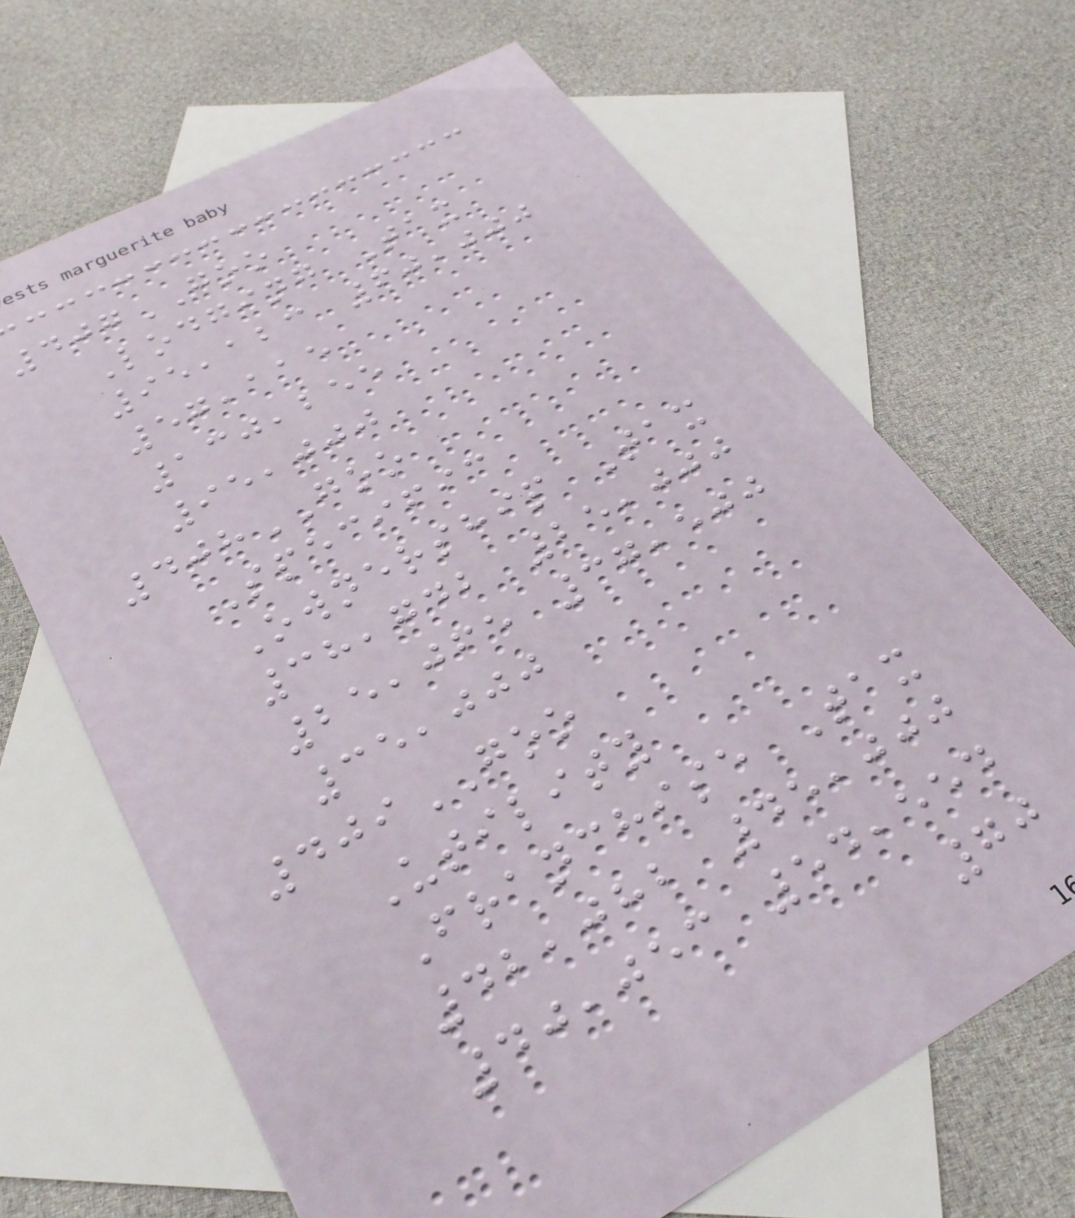407GOO
Lodging Tax
95,123 60,000
57,115
130,255
95,000
408GOO
Specific
Ownership Tax
38,742 25,000
25,065 37,500
35,000
409GOO
Utility
Franchise Tax
42,082 45,000
40,053 54,554
70
